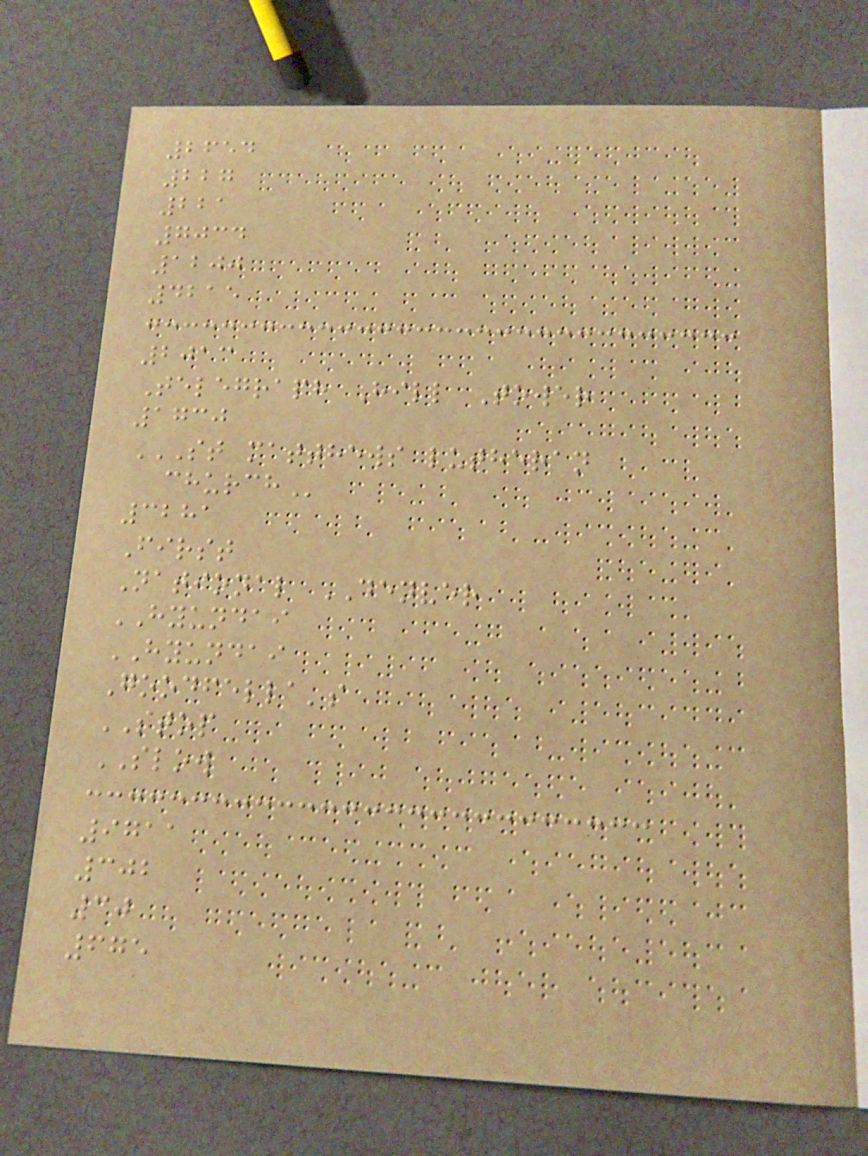2654
227
221
7034
1200
4215
2013
Telegraph Hill Tower
1730
ST MATTHEWS LUTHERAN
CHURCH
3281
First
National DENVER
HYUNDAI
HYUNDAI
Goodfella's
STOP
SLOW
9711
302
30
675
